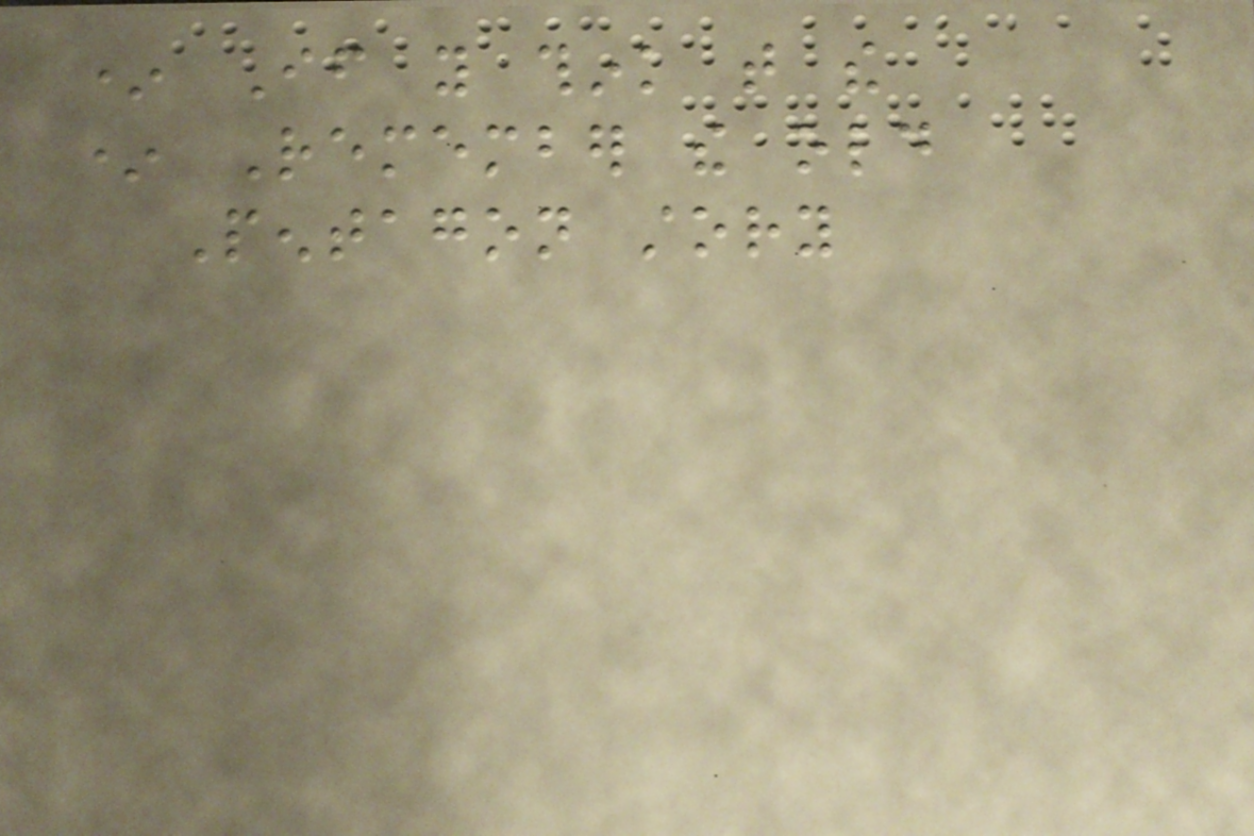* If you think that the
* Remember the old
Pentagon story
